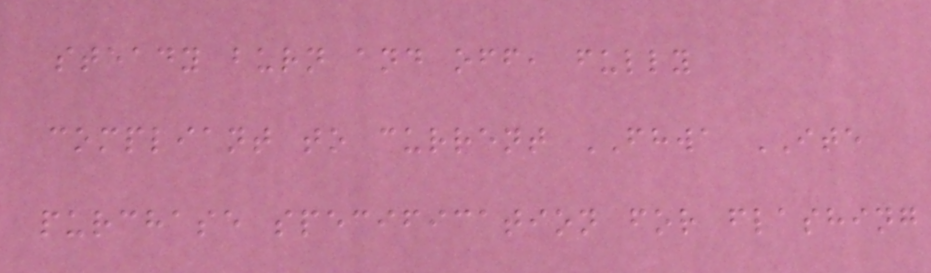steady burn and off, fully
compliant to current FHWA ITE
purchase specification for flashing
